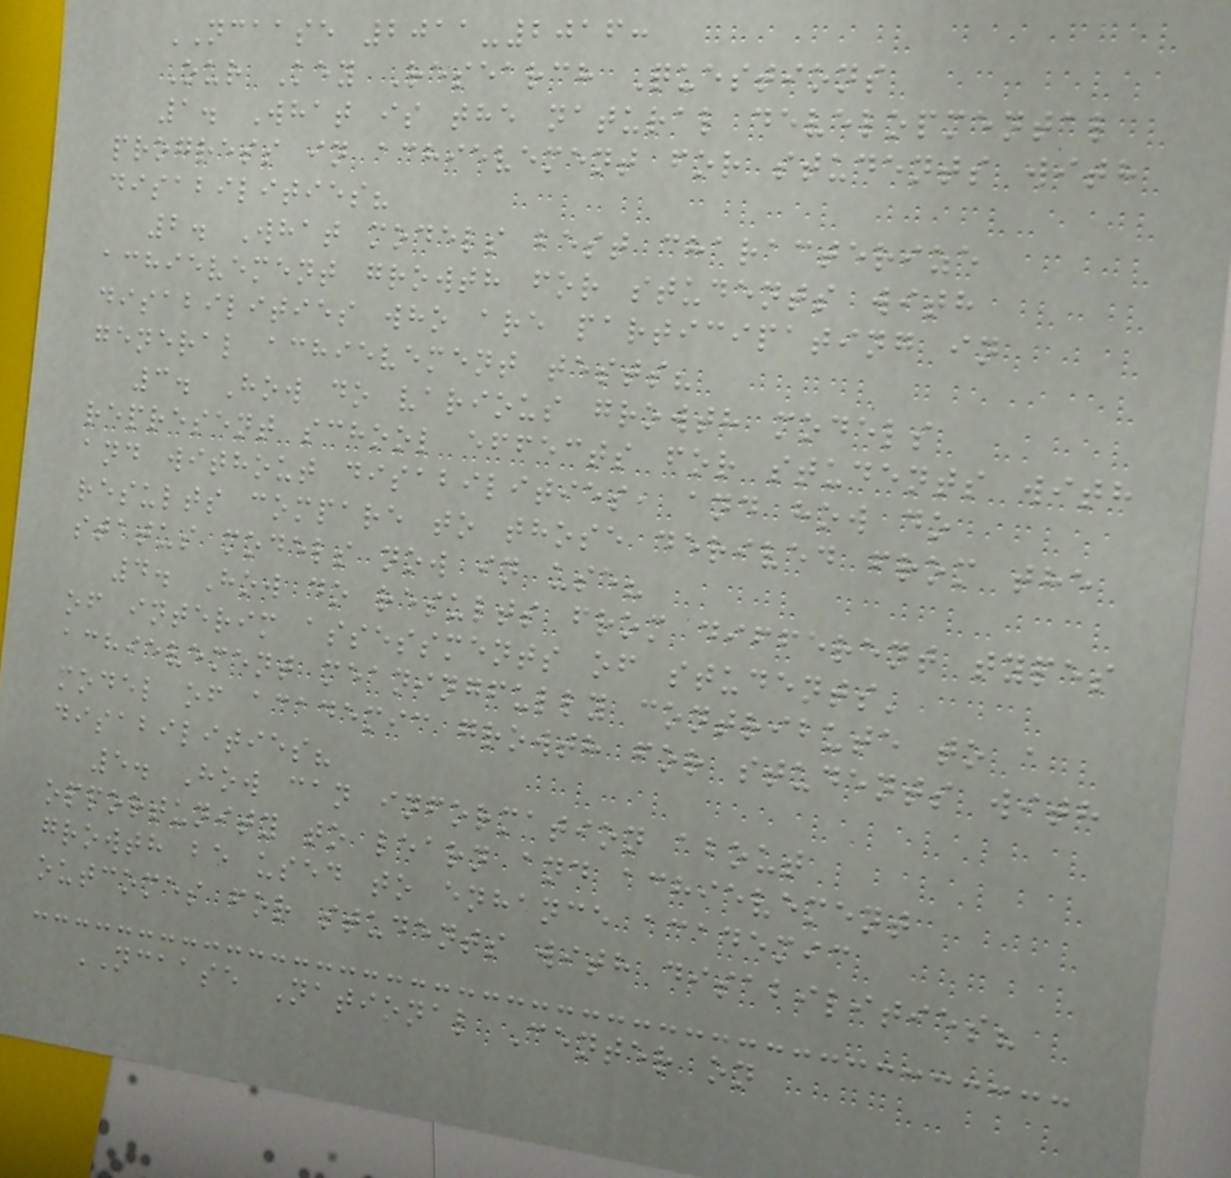NCAASE 2011-2016:
Our Key Research Questions
1. What is the natural developmental
progress in achievement for students with
disabilities?
2. What models best characterize
achievement growth for students with
disabilities who are participating in
general achievement tests?
3. How do various growth models
represent school effects for students with
and without disabilities, and how do
results compare to those derived from the
status models now in use?
4. How do results from different types
of interim assessments of students'
achievement meaningfully contribute to a
model of academic growth for students with
disabilities?
5. How can information about
opportunity to learn and achievement
growth be used to enhance academic
outcomes for students with disabilities?
NCAASE National Center on
